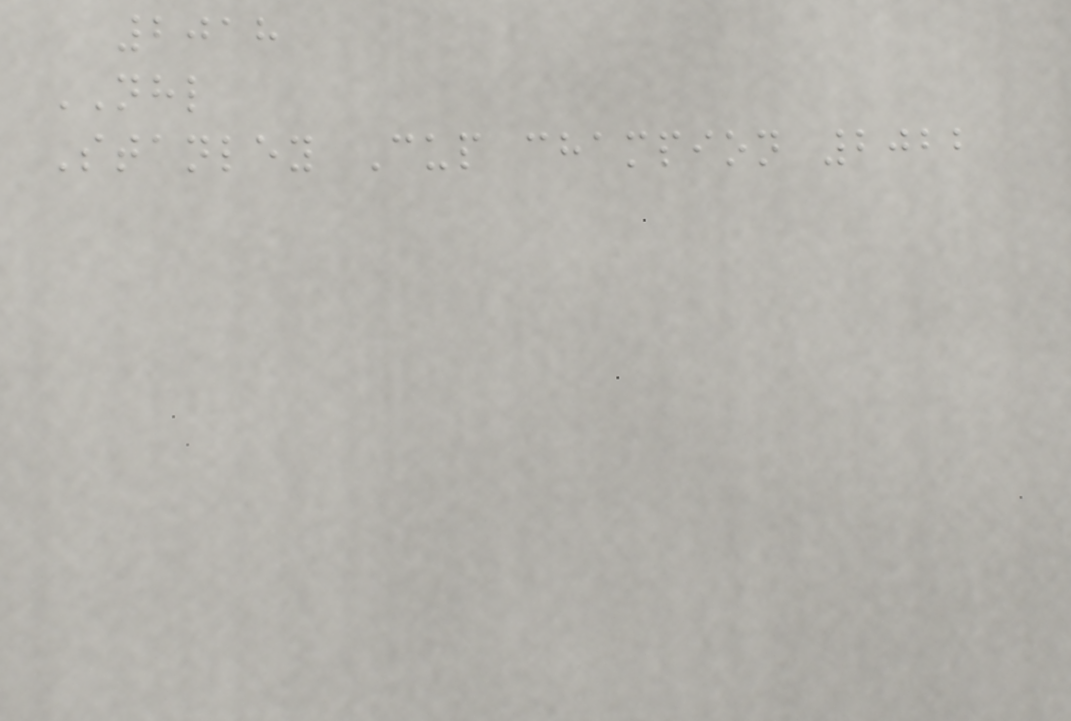2018
NHL
Stanley Cup champion 2022
